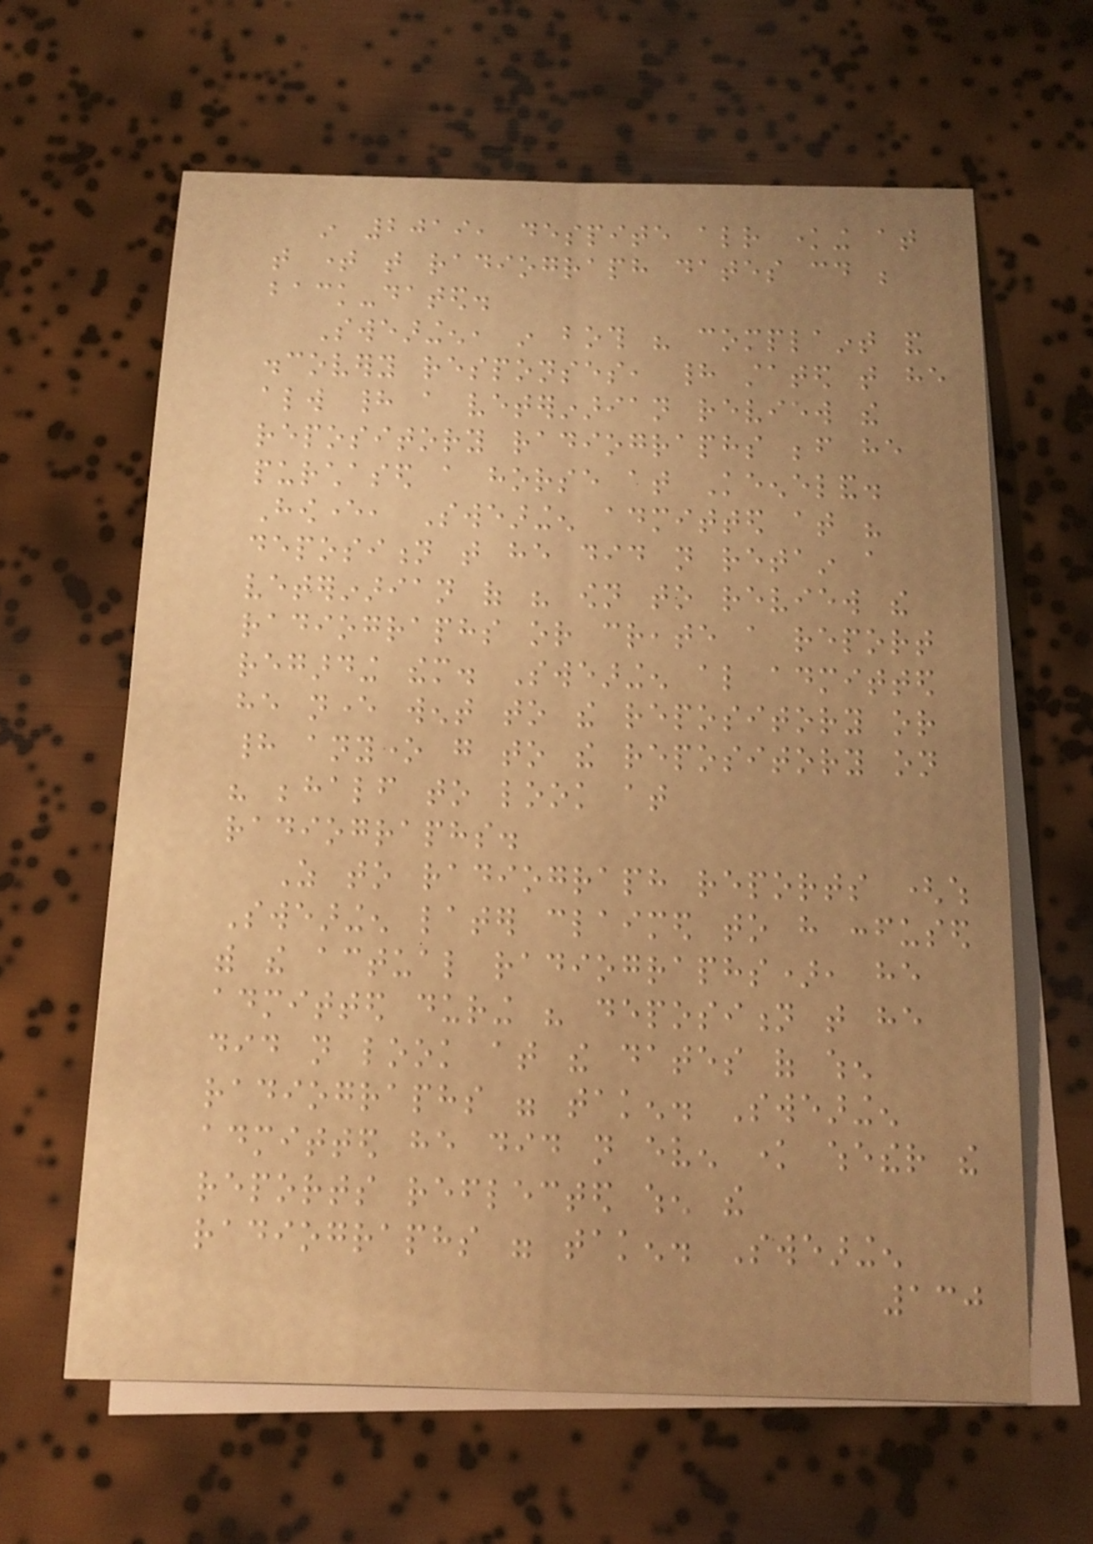in 2019, despite already knowing at
that time that radiograph dates could be
back-dated.
Swearingen, in both his complaint and
discovery responses, had stated that he
always had a veterinarian review the
repository radiographs before he
purchased a horse at Keeneland.
However, Swearingen admitted at his
deposition that he did not retain a
veterinarian of his own to review the
radiographs or create a report
regarding them. Swearingen also admitted
he never went to the repository or
had anyone go to the repository on
his behalf to look at
radiographs.
As to radiograph reports (which
Swearingen later claimed to have confused
with the actual radiographs), he
admitted during his deposition that he
did not look at the dates of when
radiographs were taken. Swearingen
admitted he did not even know whether the
reports reflected when the
radiographs were taken. Swearingen
130
